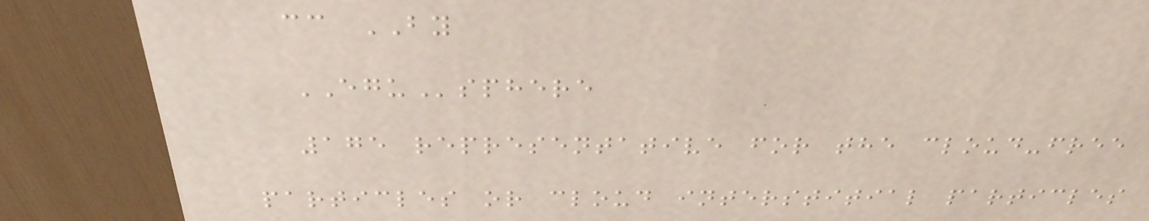cc BY
EGUsphere
175 representative for the cloud-free
particles or cloud interstitial particles
